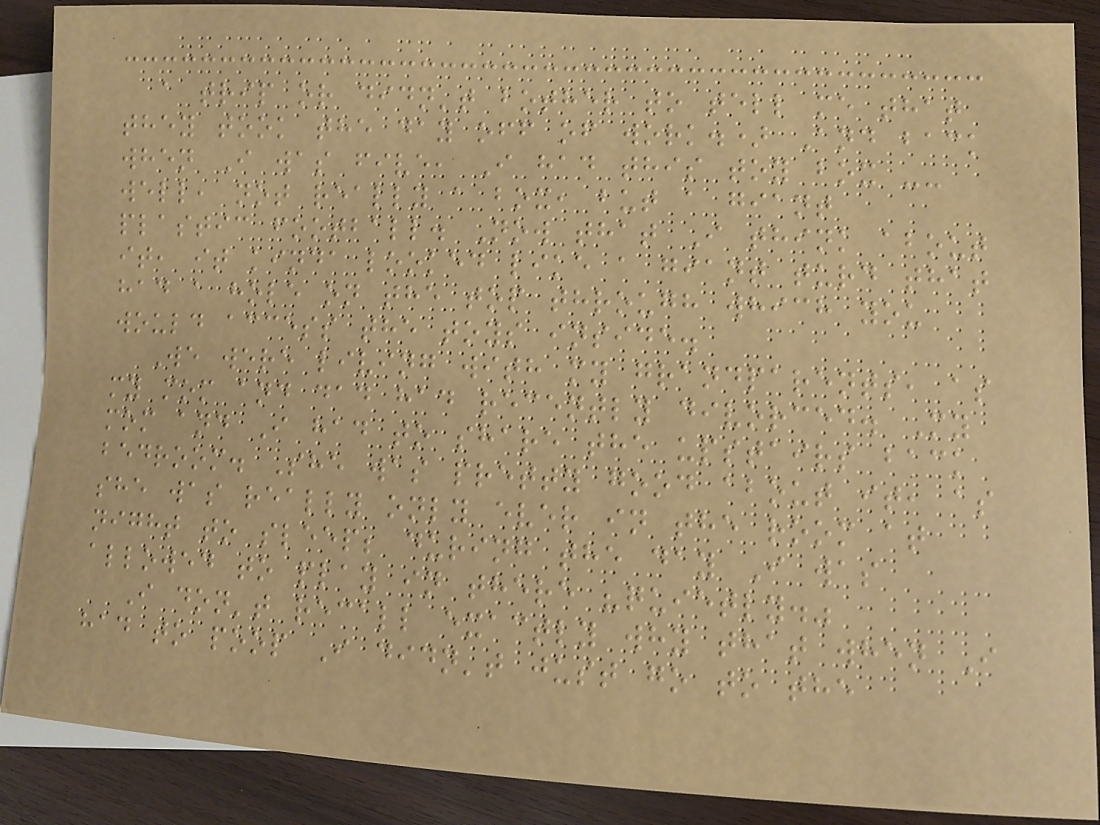a trip or didn't bother to tell me that
they took the day off of work.) And back
when I was five, I had this toy box --
well, not really a box, but a giant
plastic football. Now that I think about
it, it kinda looked like a giant turd that
had a hole on the top through which you
would access the toys inside.
We were living with my grandparents, as
my mom and dad had recently divorced. My
mom and I had to share the upstairs back
bedroom. She was pretty good about it, as
she was really only ever in the room at
night to sleep; during the day I was
allowed to play in there "quietly."
I don't recall exactly why that when I
had to poop I didn't just go to the
